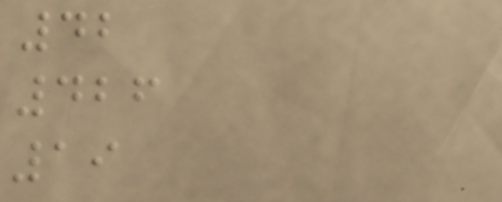42
426
19
